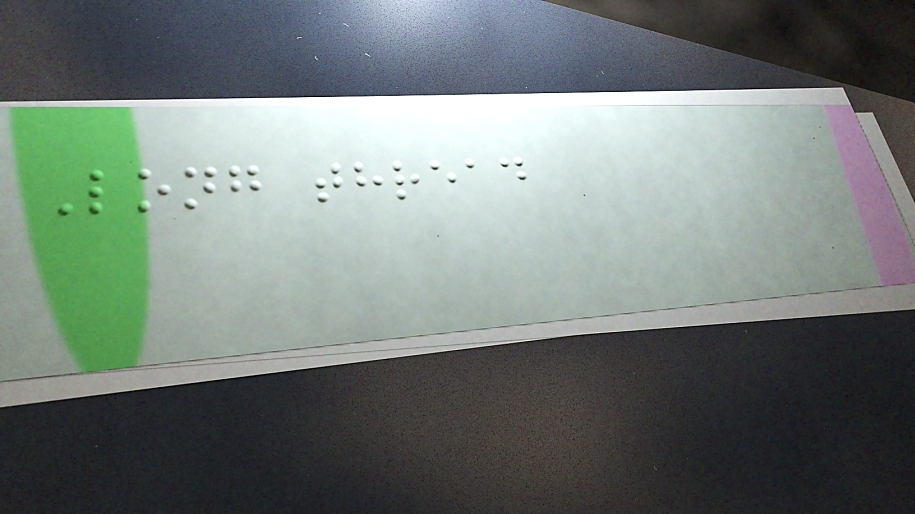Long thread
